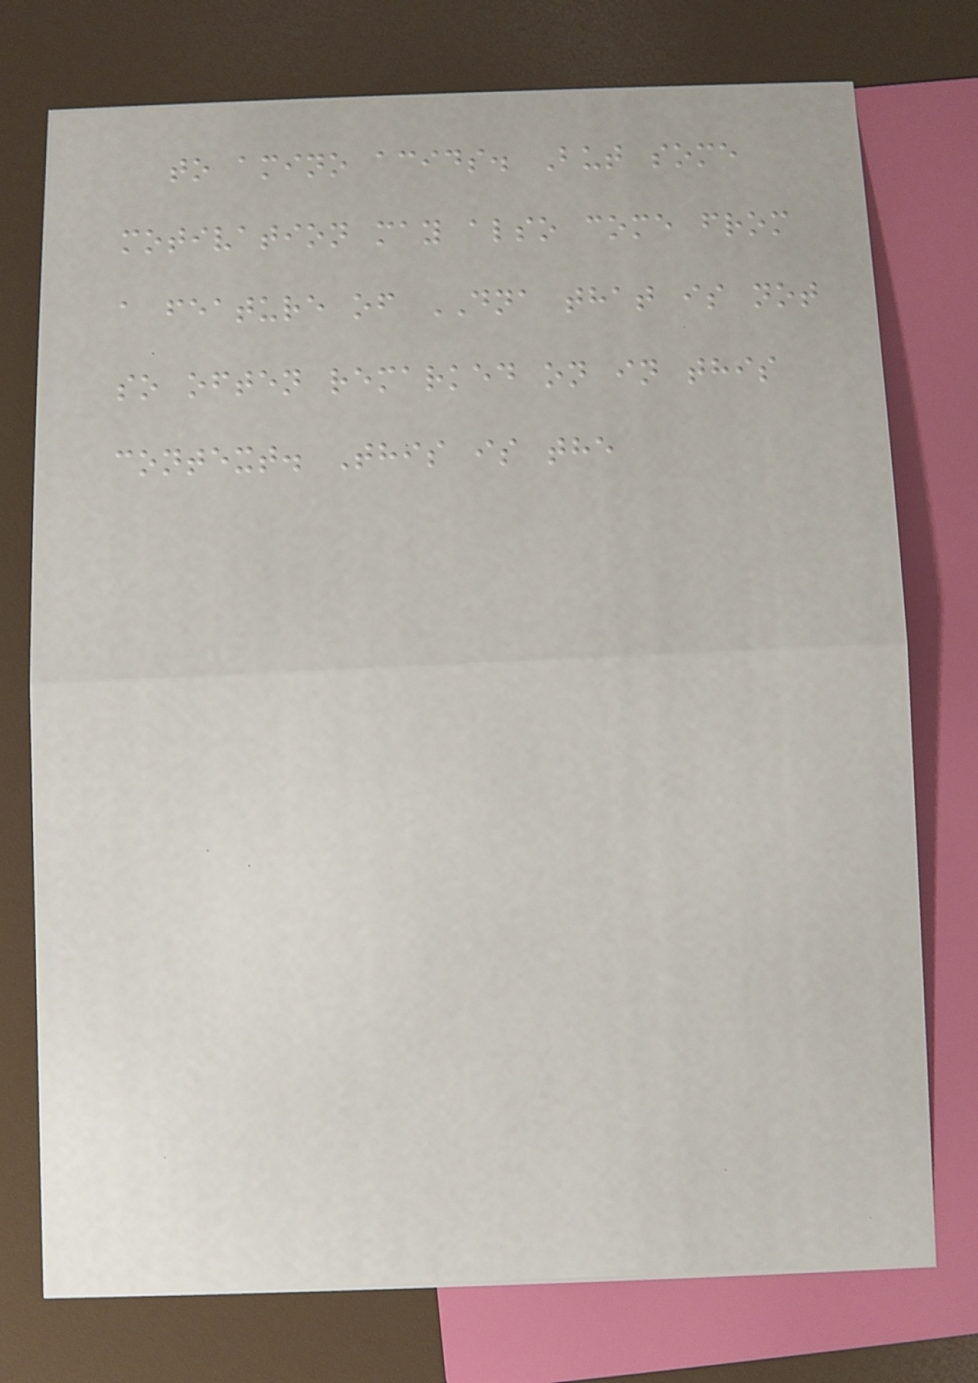to amino acids. But some
motivation may also come from
a feature of DNA that is not
so often remarked on in this
context. This is the
